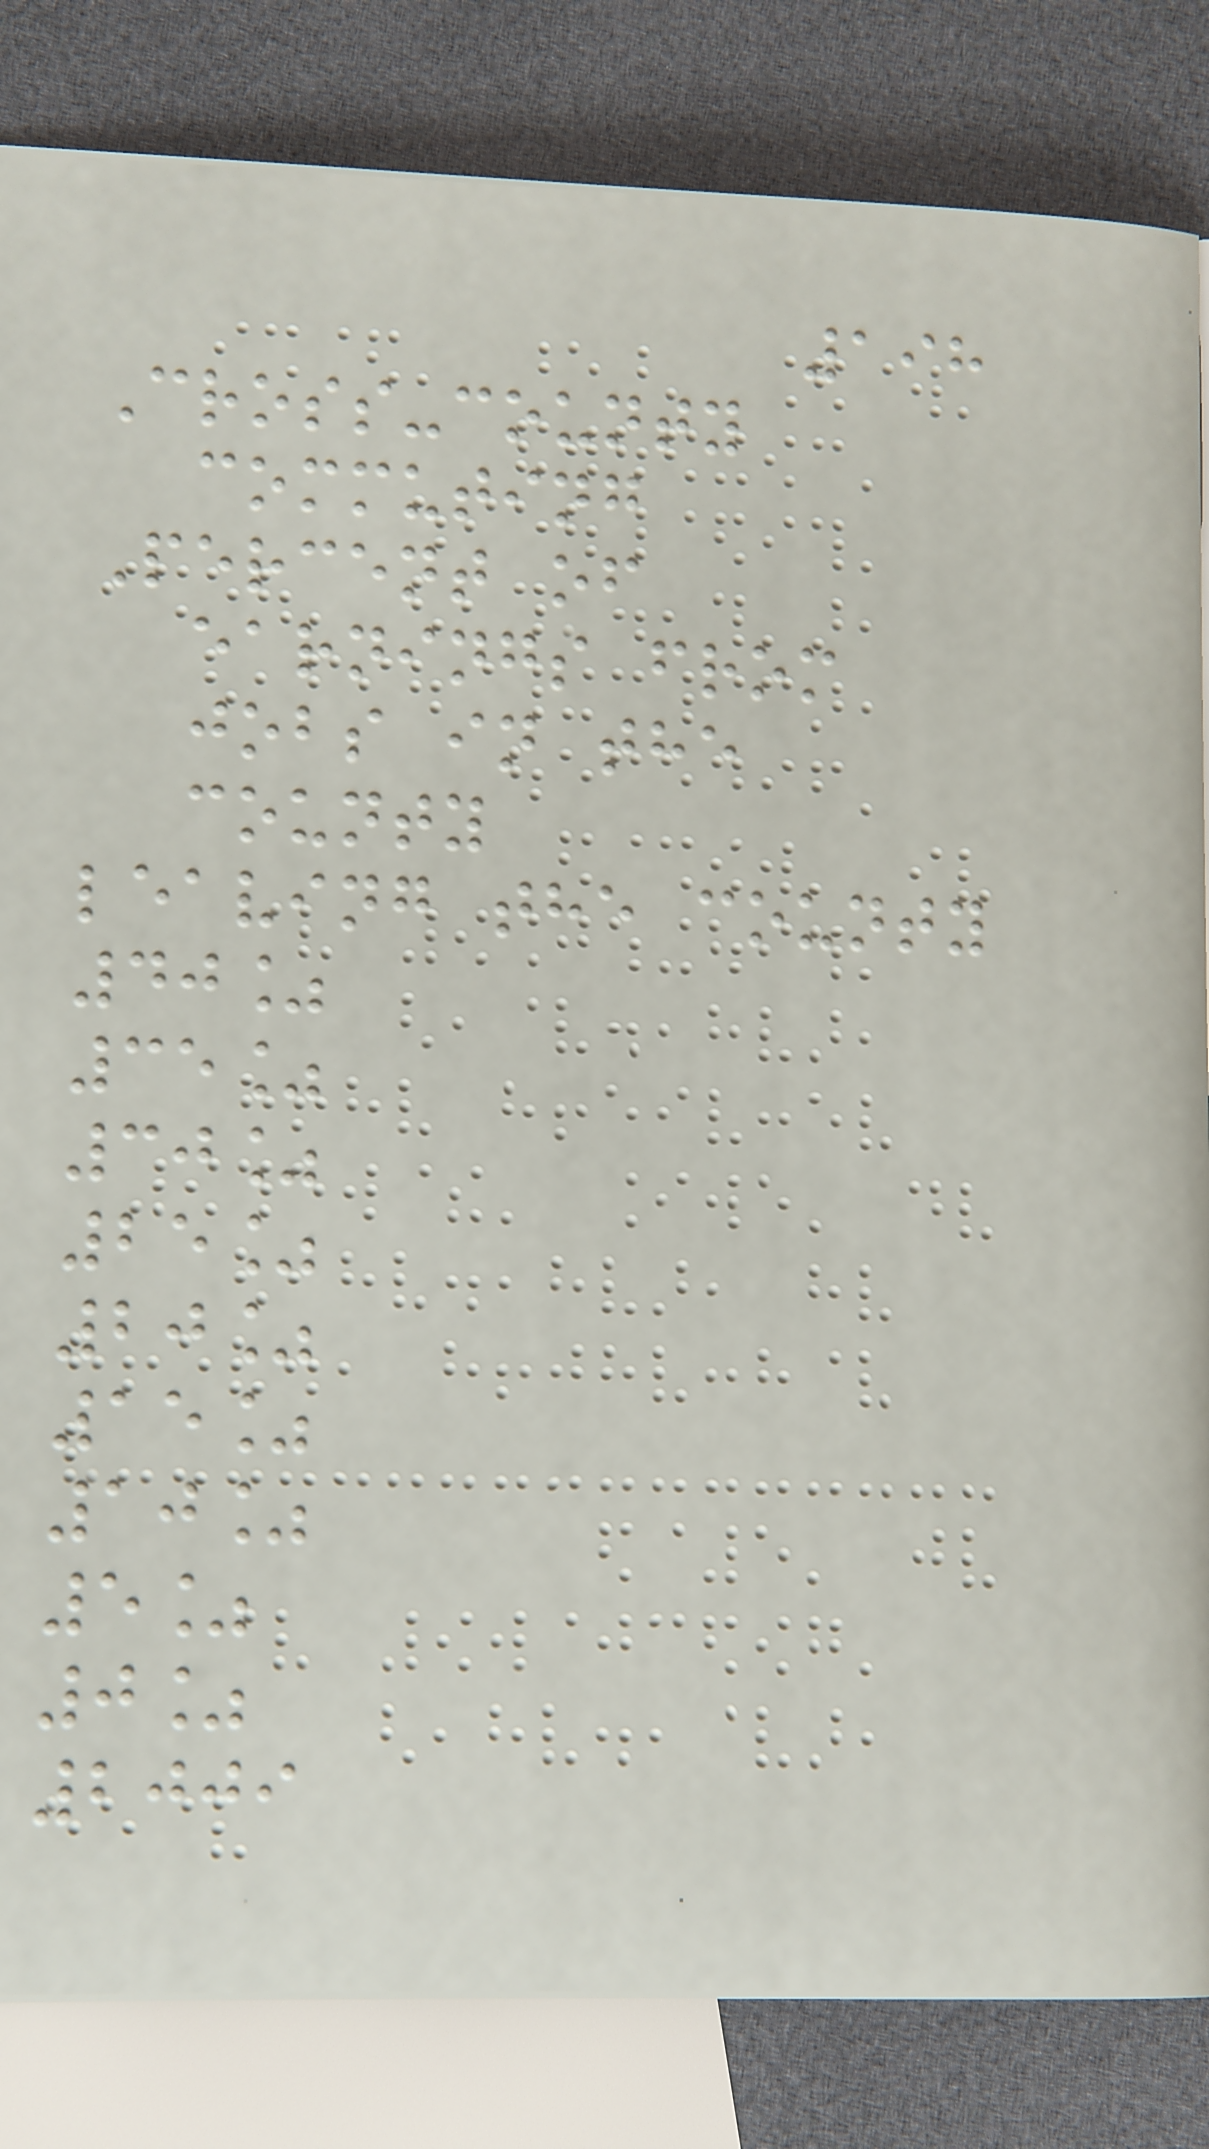198
Cross-county
commuting
Percent of
earnings from
jobs in the
county
leaving the county
40%
35%
30%
25%
20%
15%
10%
5%
0%
2009
